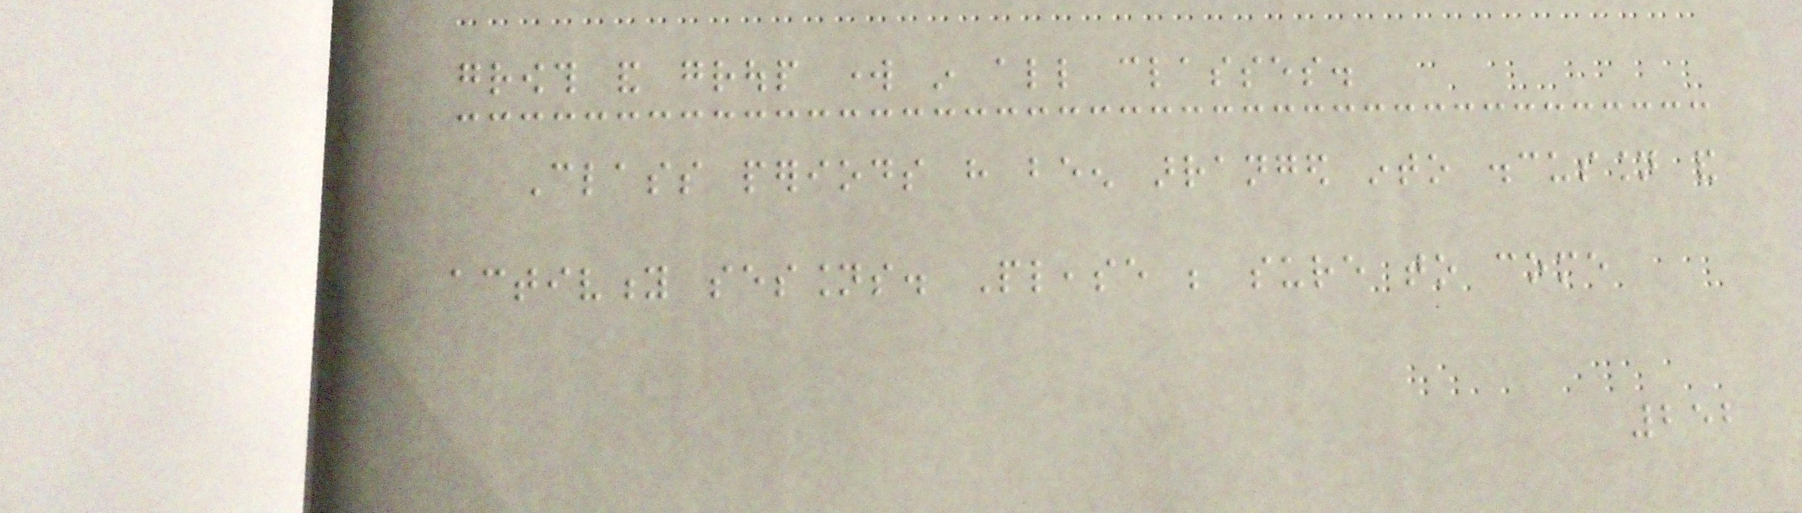growth and group work in all classes.
Class periods have been arranged into discussion and
activity sessions. Please be sure to come
252
